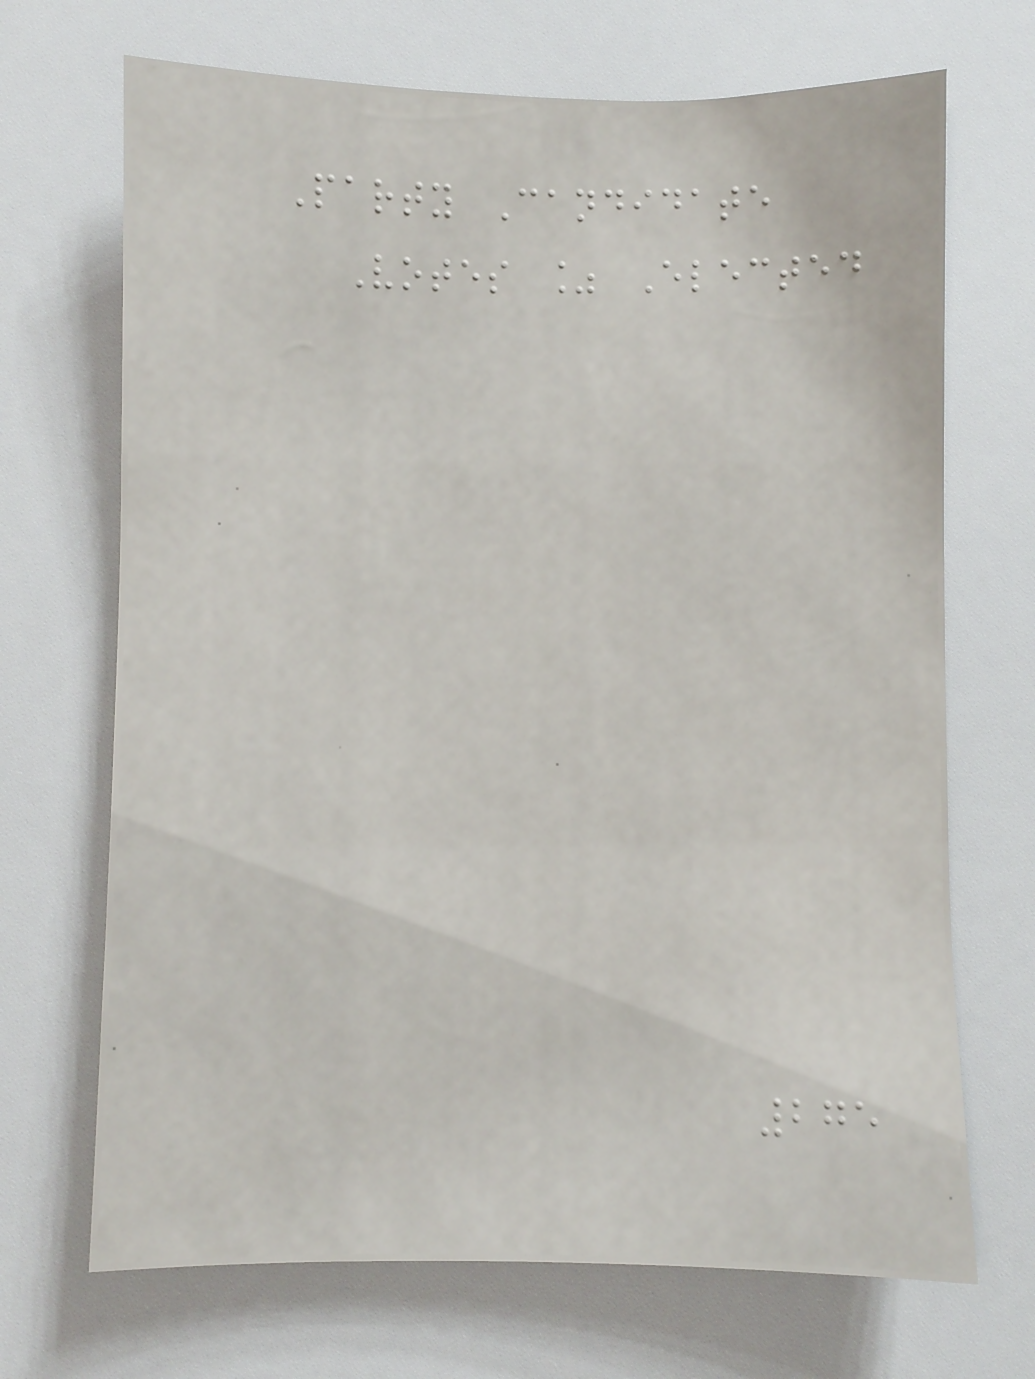Party Candidate
Votes % Elected
275
